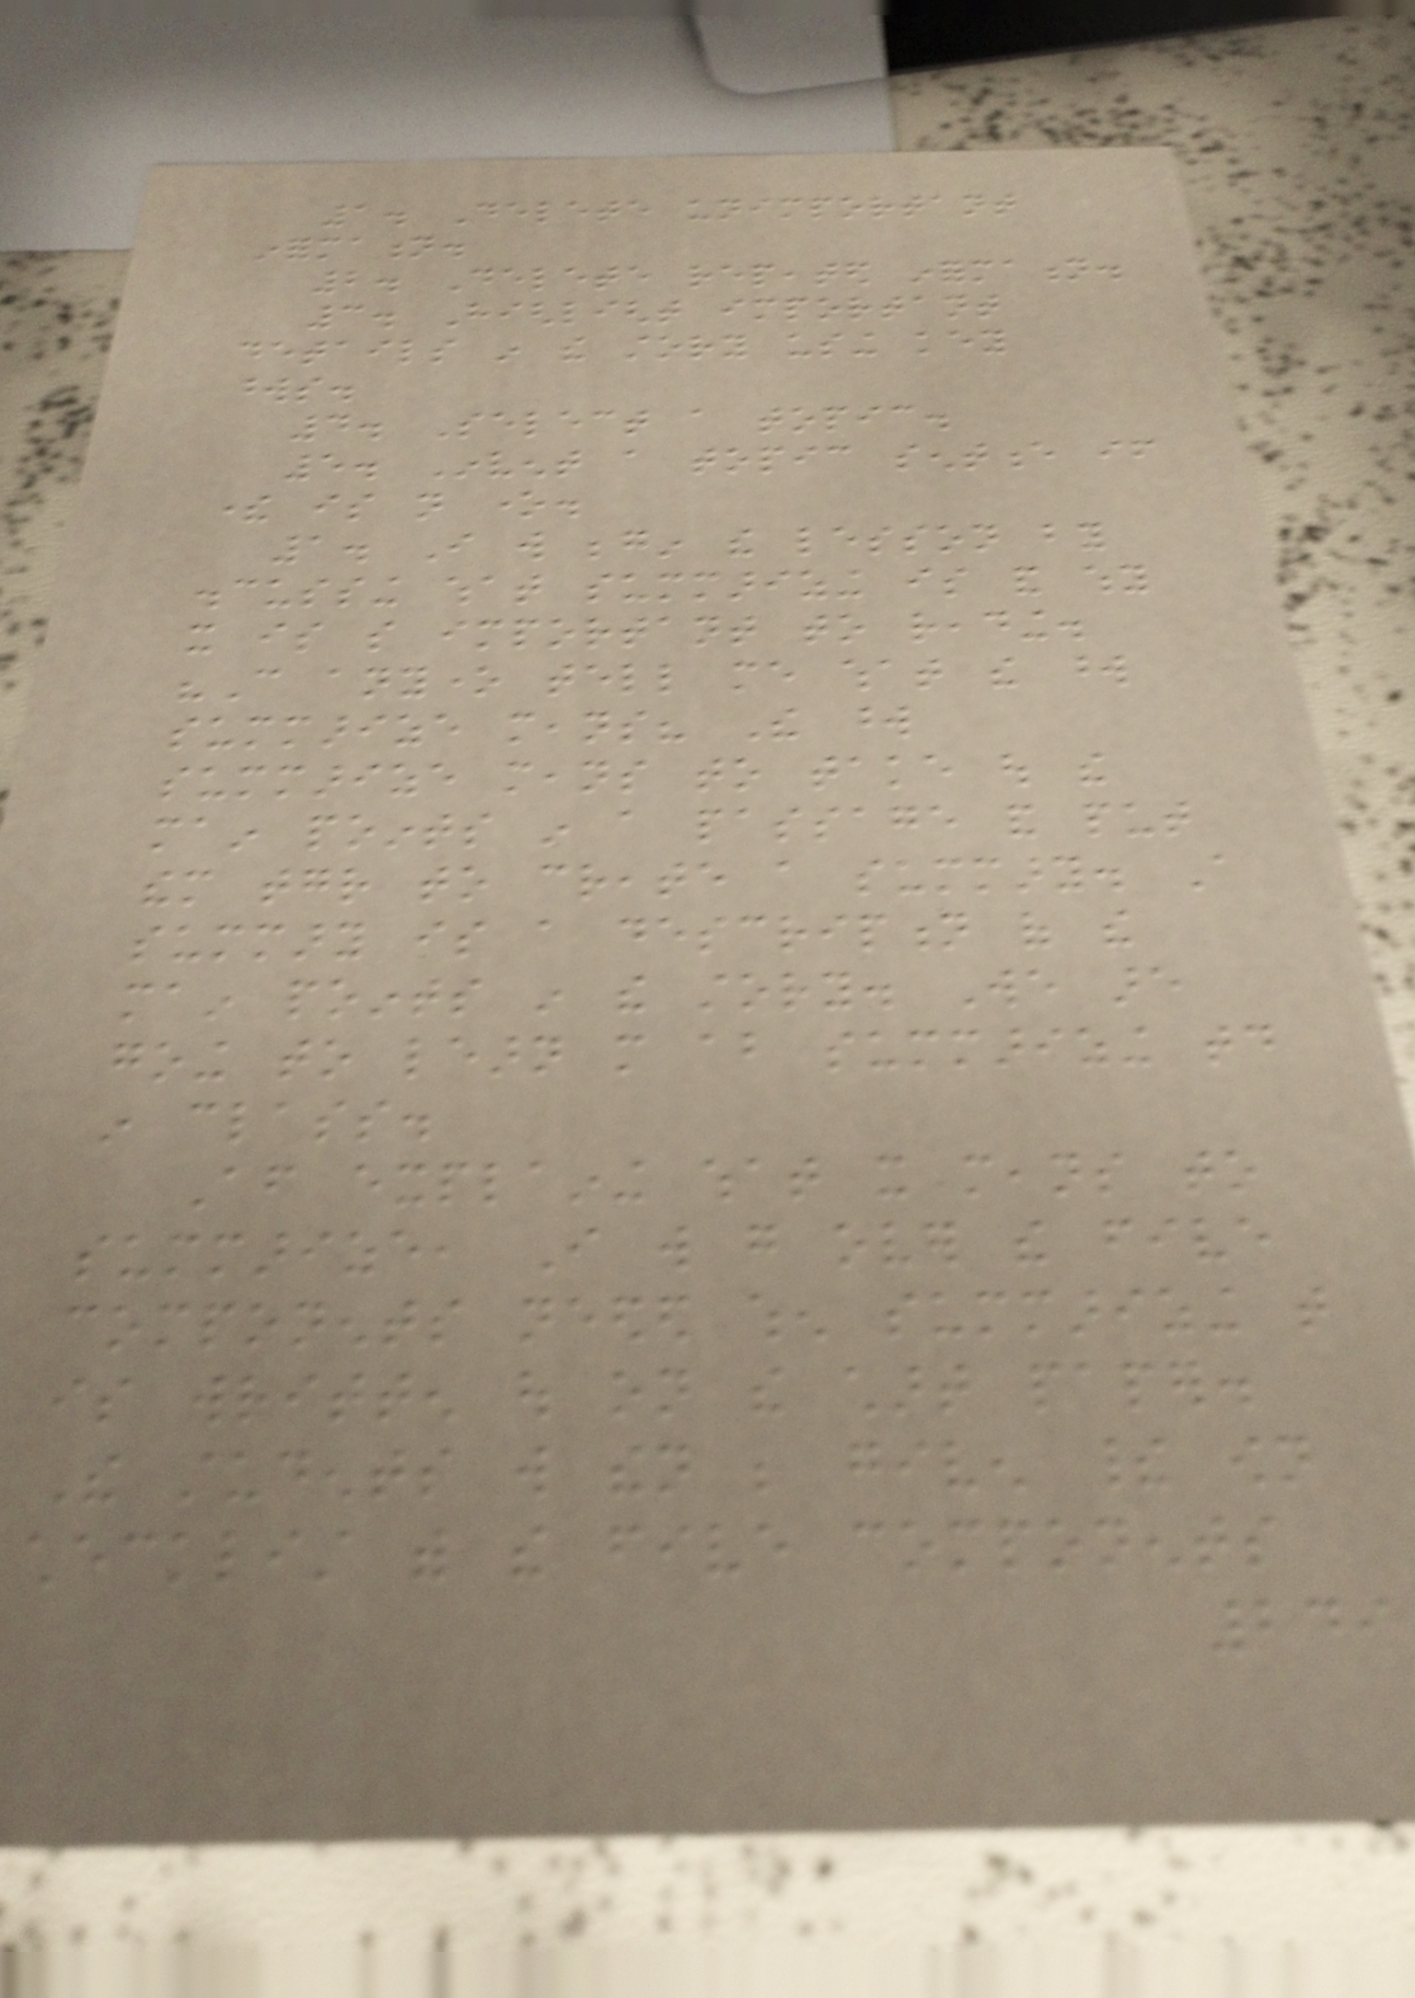1. Delete unimportant
information.
2. Delete repeated information.
3. Highlight important
details in the story using key
words.
4. Select a topic.
5. Invent a topic sentence if
there is not one.
1. I will begin the lesson by
discussing what summarizing is and why
it is so important to reading.
"Can anyone tell me what the word
summarize means? The word
summarize means to take out the
main points in a passage and put
them together to create a summary. A
summary is a description of the
main points in the story. We are
going to learn more about summarizing today
in class.
After explaining what it means to
summarize, I will go over the five
components needed when summarizing that
is written out on the chart paper.
The students will then be given their own
checklist with the five components
249
